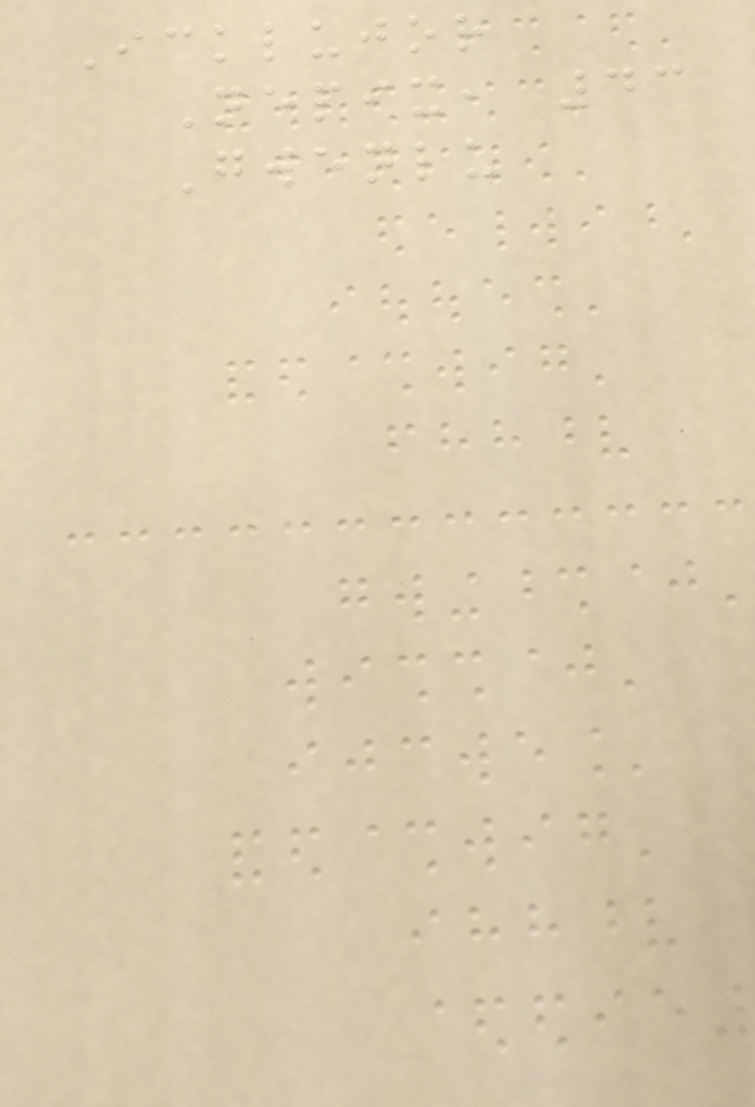Icklujor
Nepix, 43
Gwenlu
